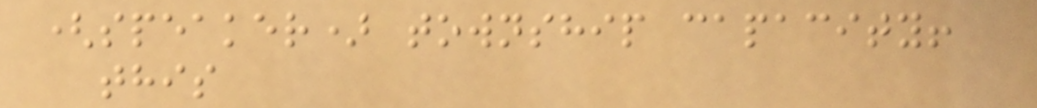(speaker) township capacity!
this
